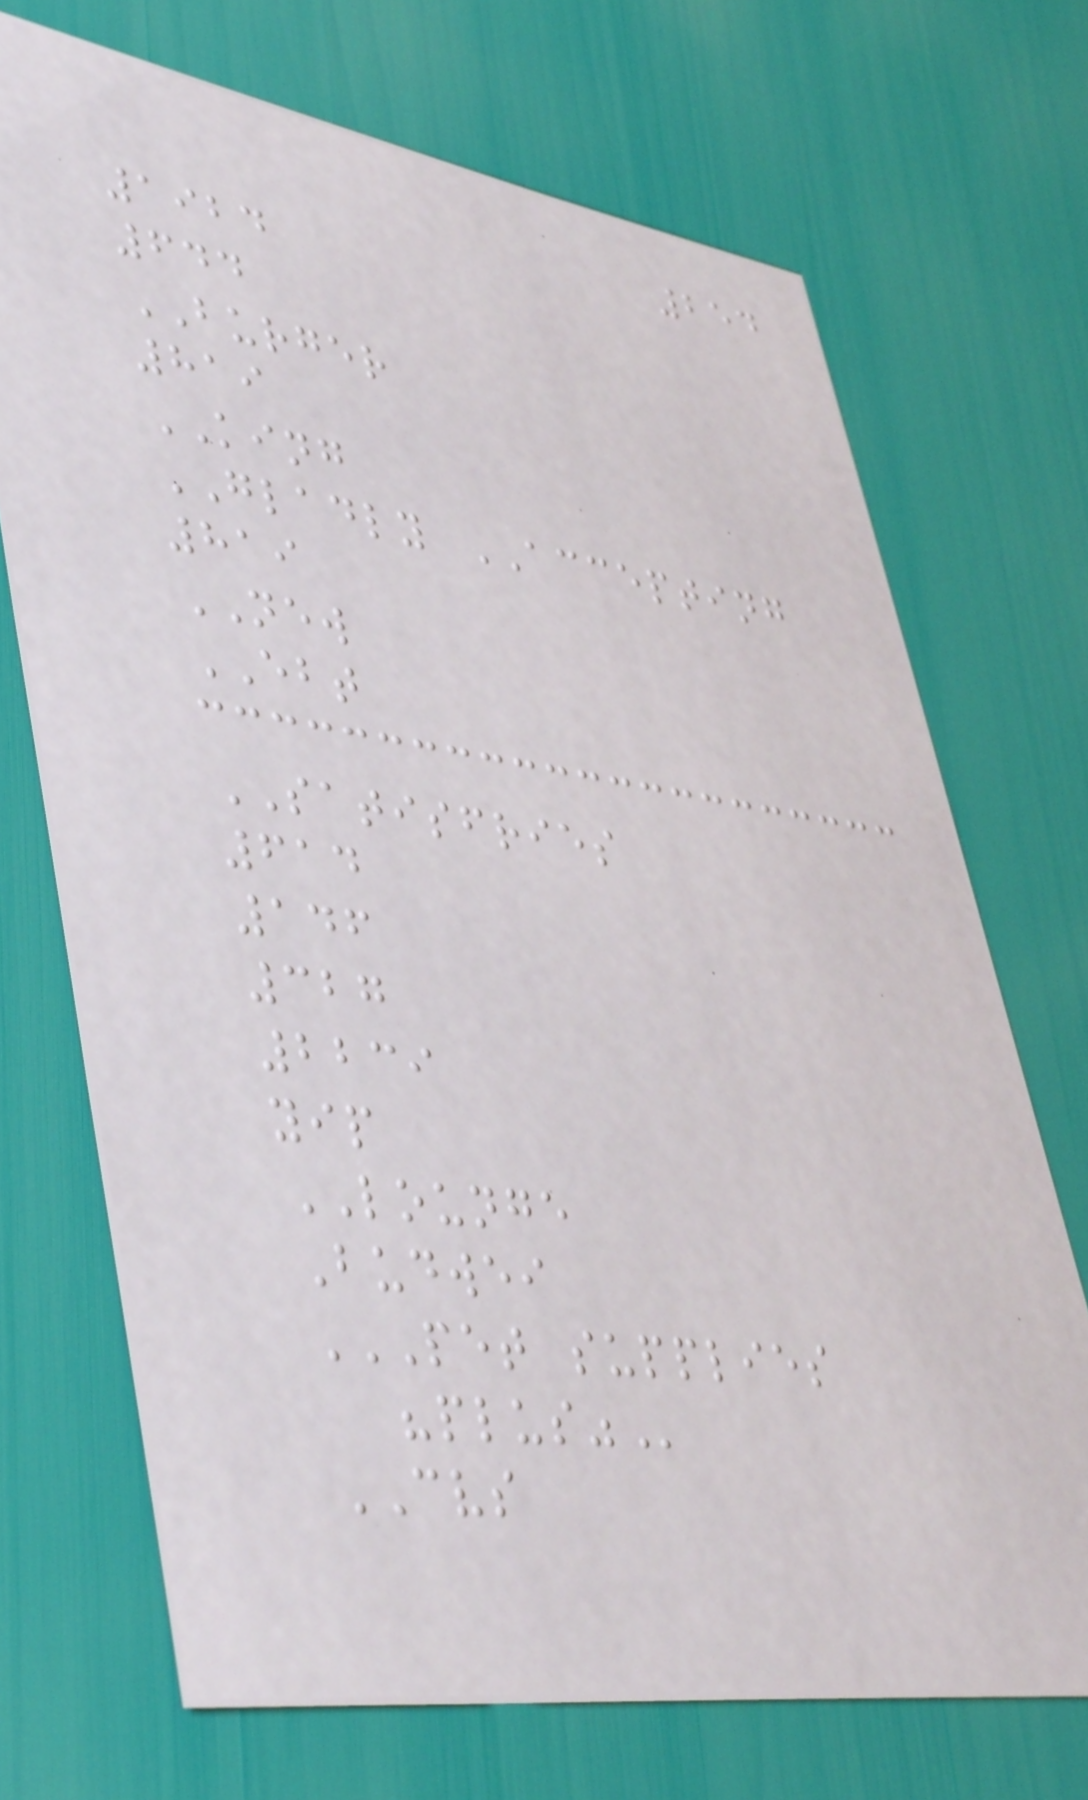254
1924
644
BURGER
819
KING
GLADLY ACCEPTING
819
NEW
EBT
SATISFRIES
614
146
327
2239
yip
LOUNGE
Budwei
PET SUPPLIES
"PLUS"
CVS
